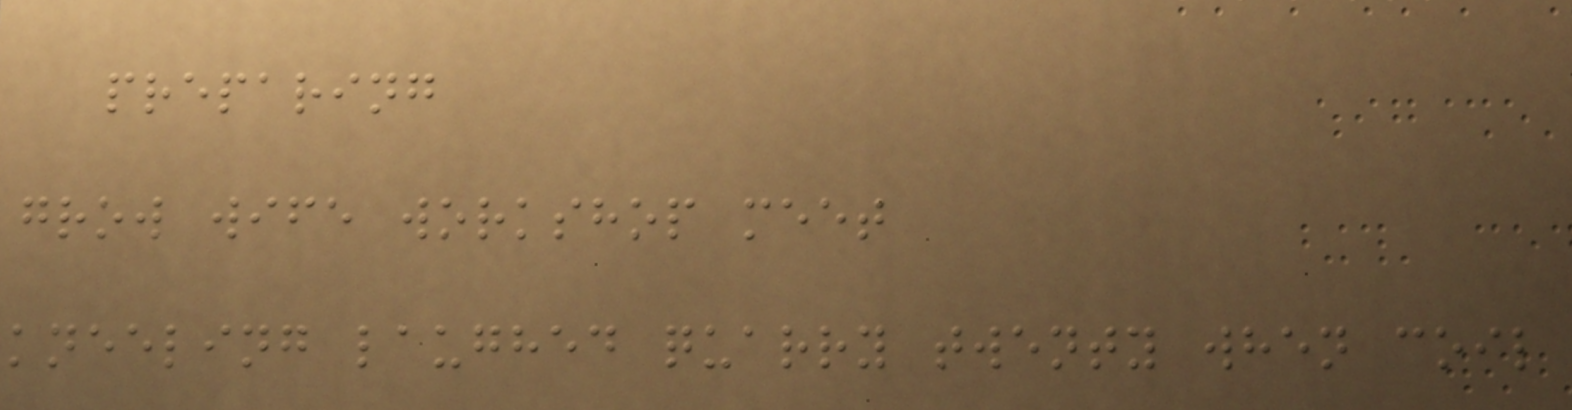preparing
grow wife workshop meet
kneeling laughed quarry twenty when coil
